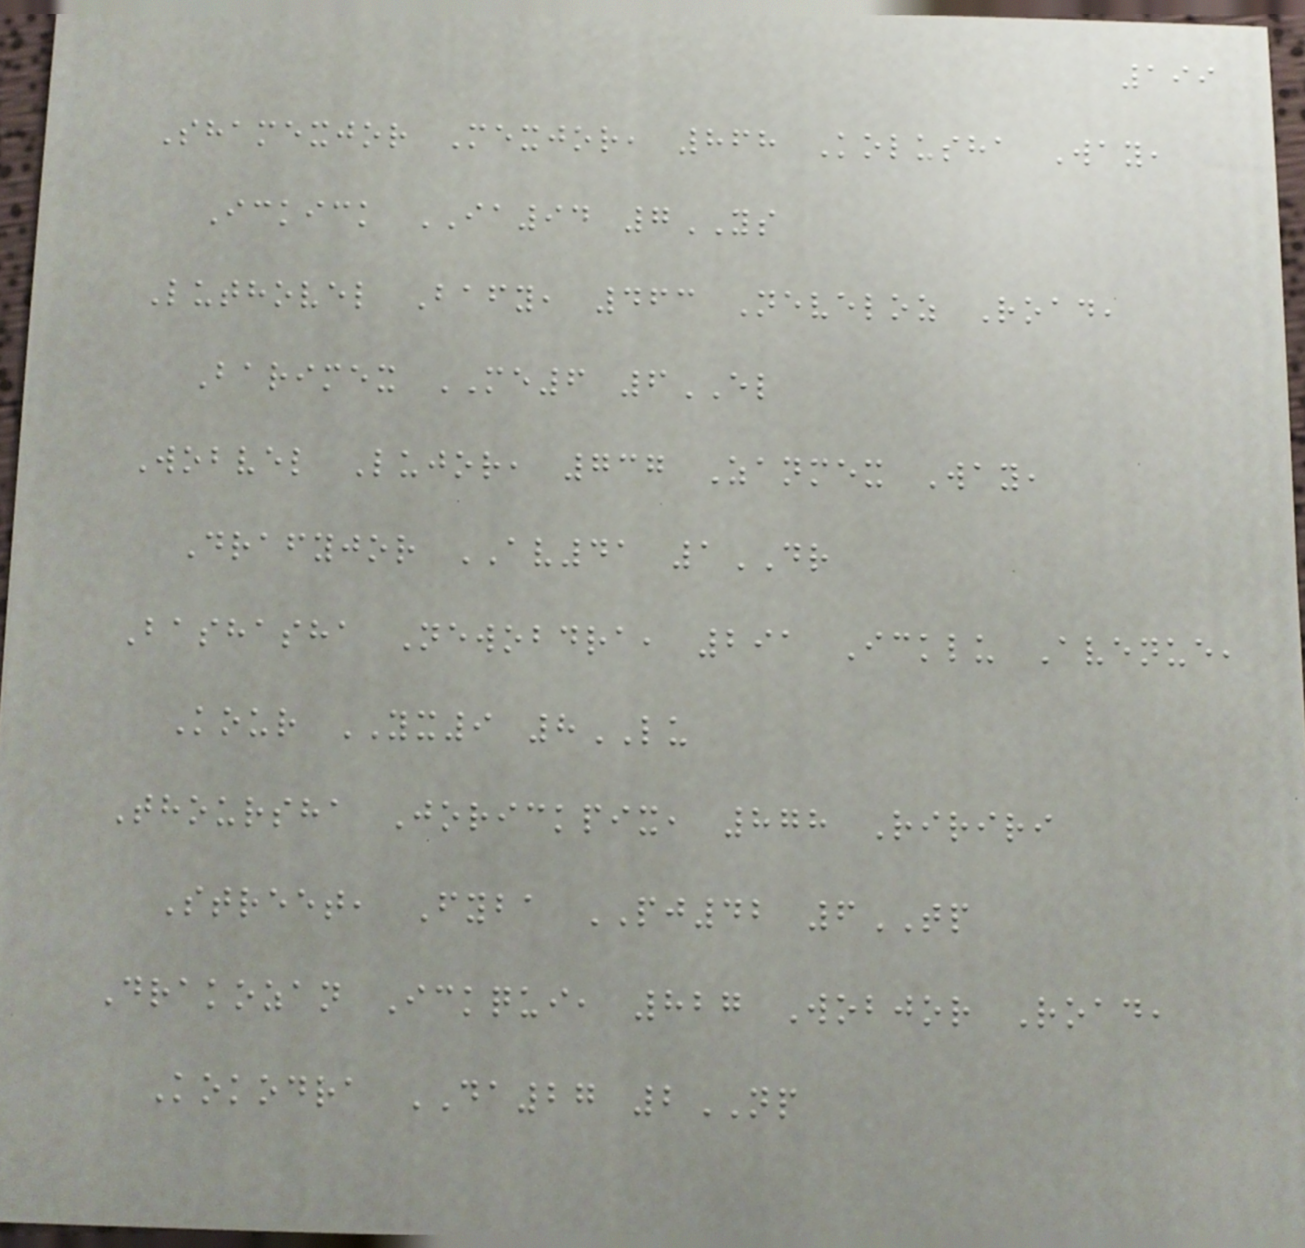199
Shamexjor Mexjor, 868 Kolusha Way,
Ickick IA94 7YS
Luthovel Bafy, 463 Neveloz Road,
Barimex ME6 6EL
Wobvel Lujor, 737 Zanmex Way,
Drafyjor AV41 1DR
Bashasha Newobdra, 291 Icklu Avenue,
Kour YX9 8LU
Thoursha Jorickpix, 878 Ririri
Street, Fyba PJ42 6TP
Drakozan Ickqui, 827 Wobjor Road,
Kokodra DA27 2NP
